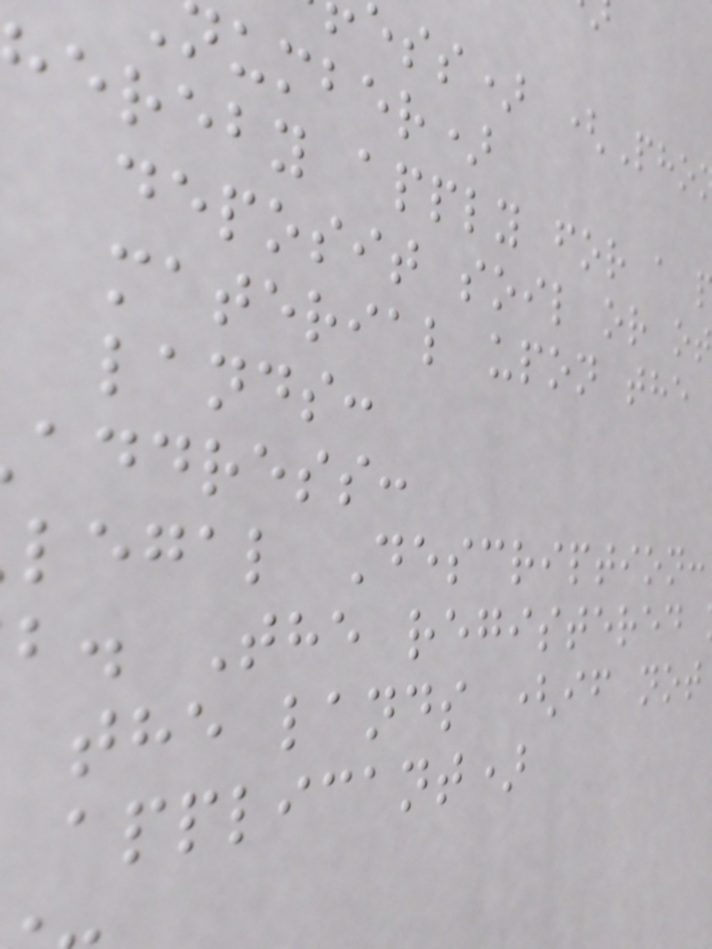ess) (Pho
umber)
ereby apply for a
deposit soil or ot
material upon the
lands:
address:
legal Description:
b. The registered
the lands (if not
applicant)
